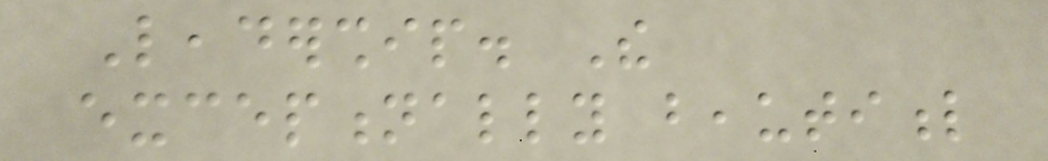Leadership. The
exceptionally beautiful
